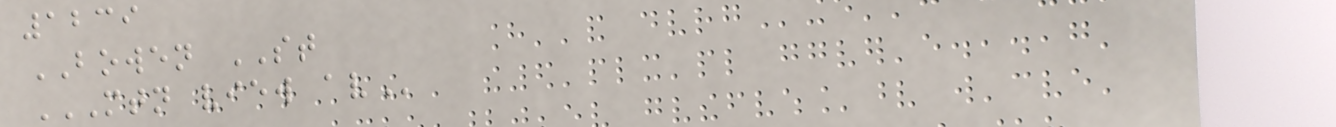1239
BOWEN ST
MTN VIEW AV
